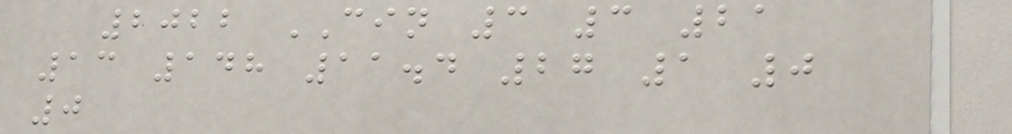2022 CIN 3 3 21
13 148 11.4 27 1 0
0
